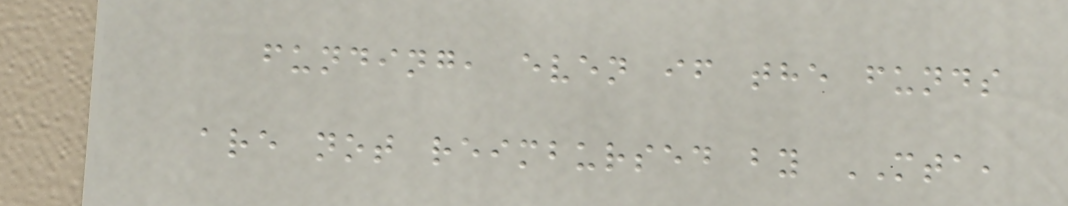funding, even if the funds
are not reimbursed by MTA,
